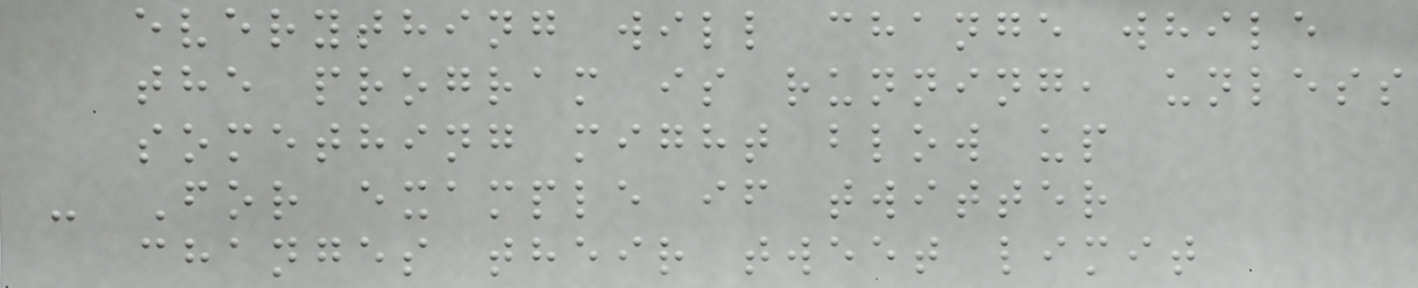everything will change while
the program is running, unless
something might blow up
- For example if twitter
changes their tweet limit
